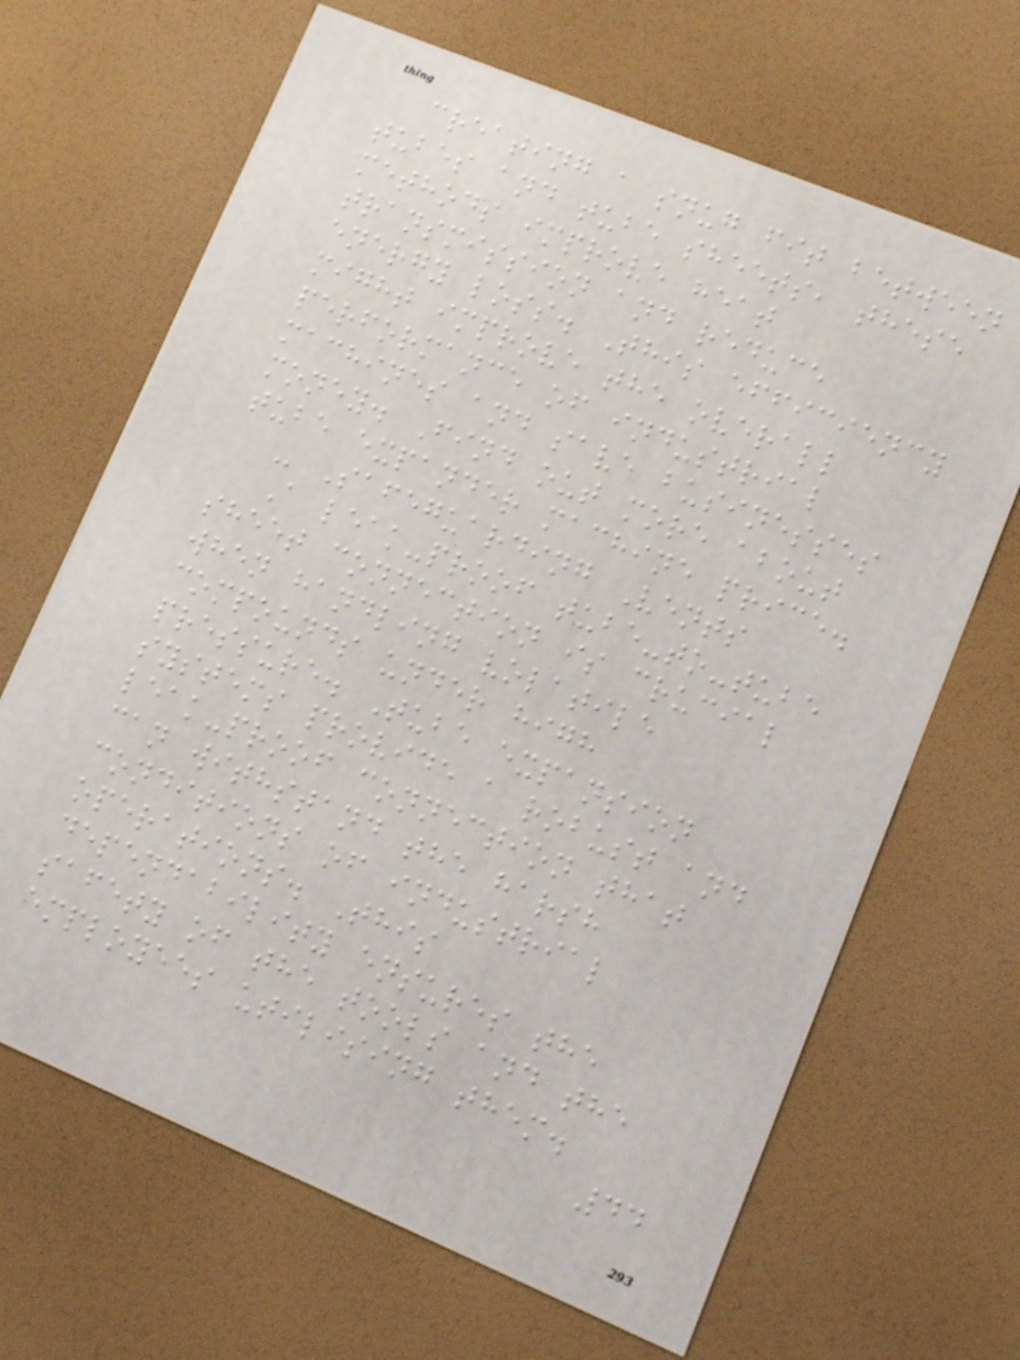creating a snug fit between
tubes and tube sheets, these
methods improve heat
transmission and reduce
energy loss. This efficiency
might improve the overall
performance of industrial
machines and save businesses
money. Find out more about
tube expander machine price.
- Safeguarding Vents
A leak-proof tube-to-tube
sheet connection is crucial
when handling volatile
compounds under high
pressure. Tube expansion
systems provide a robust and
leak-proof connection that
can withstand the harsh
conditions of industrial
operations. This
dependability ensures the
safety of the tools and the
employees utilising them.
44
